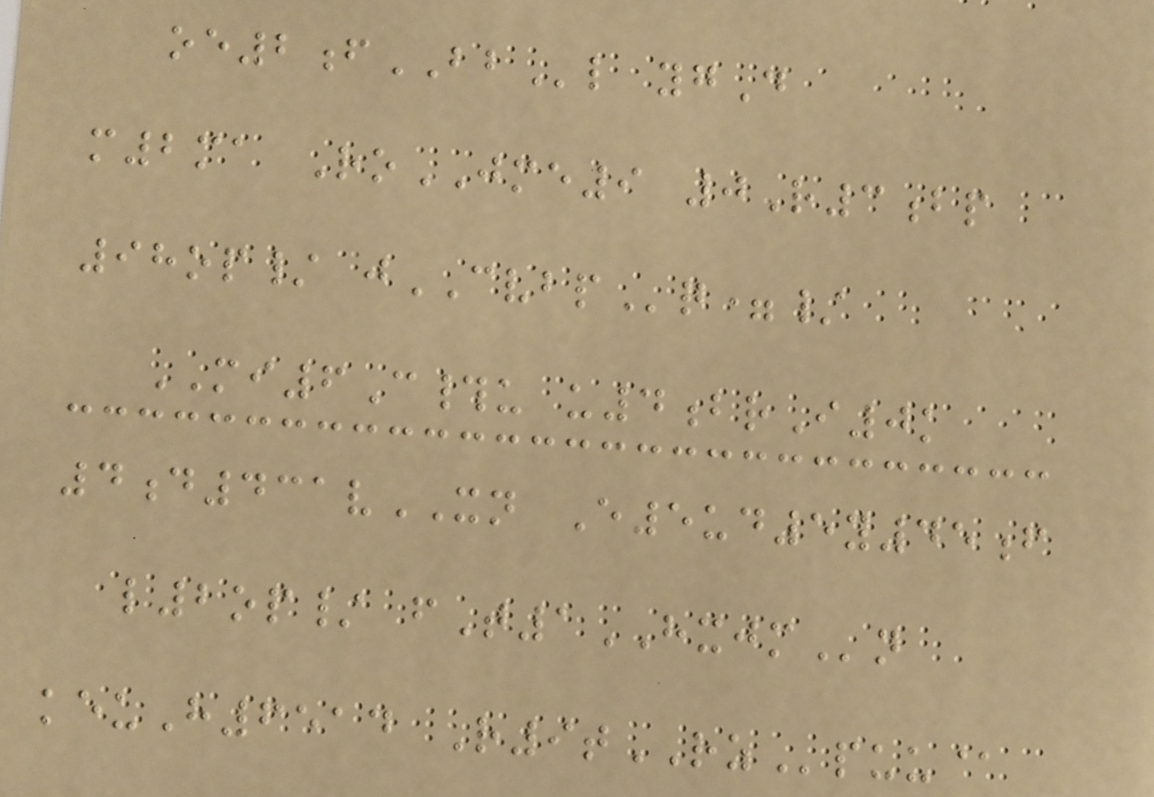oe2fBBl ygD
m2ma RoJME9 0R3bp
98op/ jCVBPq=/
MI6C#u u4brI0k
4d431vXN E5ud5y45f
l2op/ fT1HXJMn
keuH6514 R9tRZpuu@
